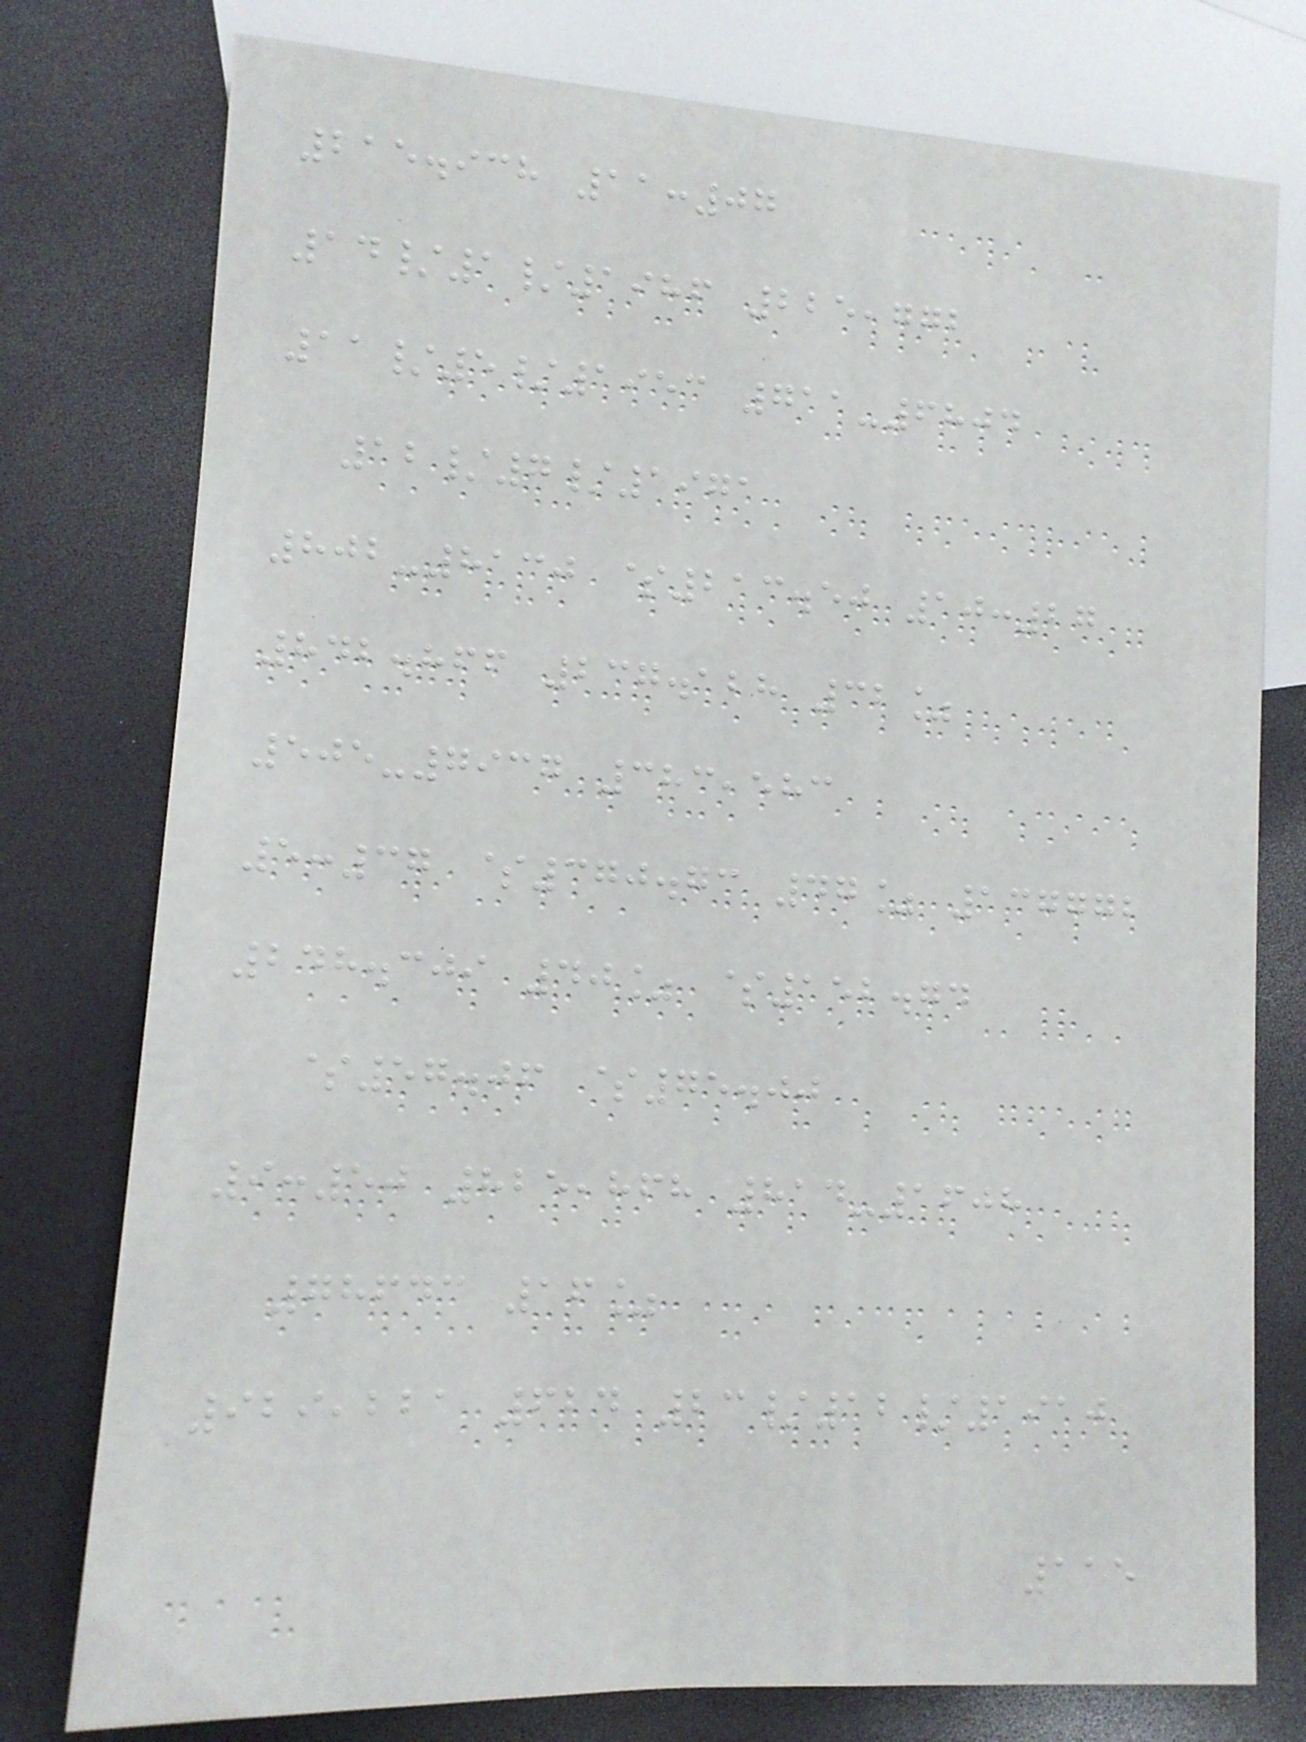215.938 11:07
14/1/1986 225,772
11/5/1953 711-6804
12/7/1971
802-8130 $213.50 10:27
842.866 237.128 32%
505-7937 383,583
5:37 $370.73 47% 137772
248.309 40% $152.74
$57.06 $75.00
9:50 825,868 814-1608
78643 16%
929,221 624 23/12/1910
115
